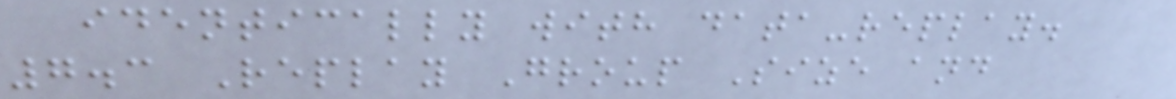identically with data-replay.
7.3 Replay Group Size and
